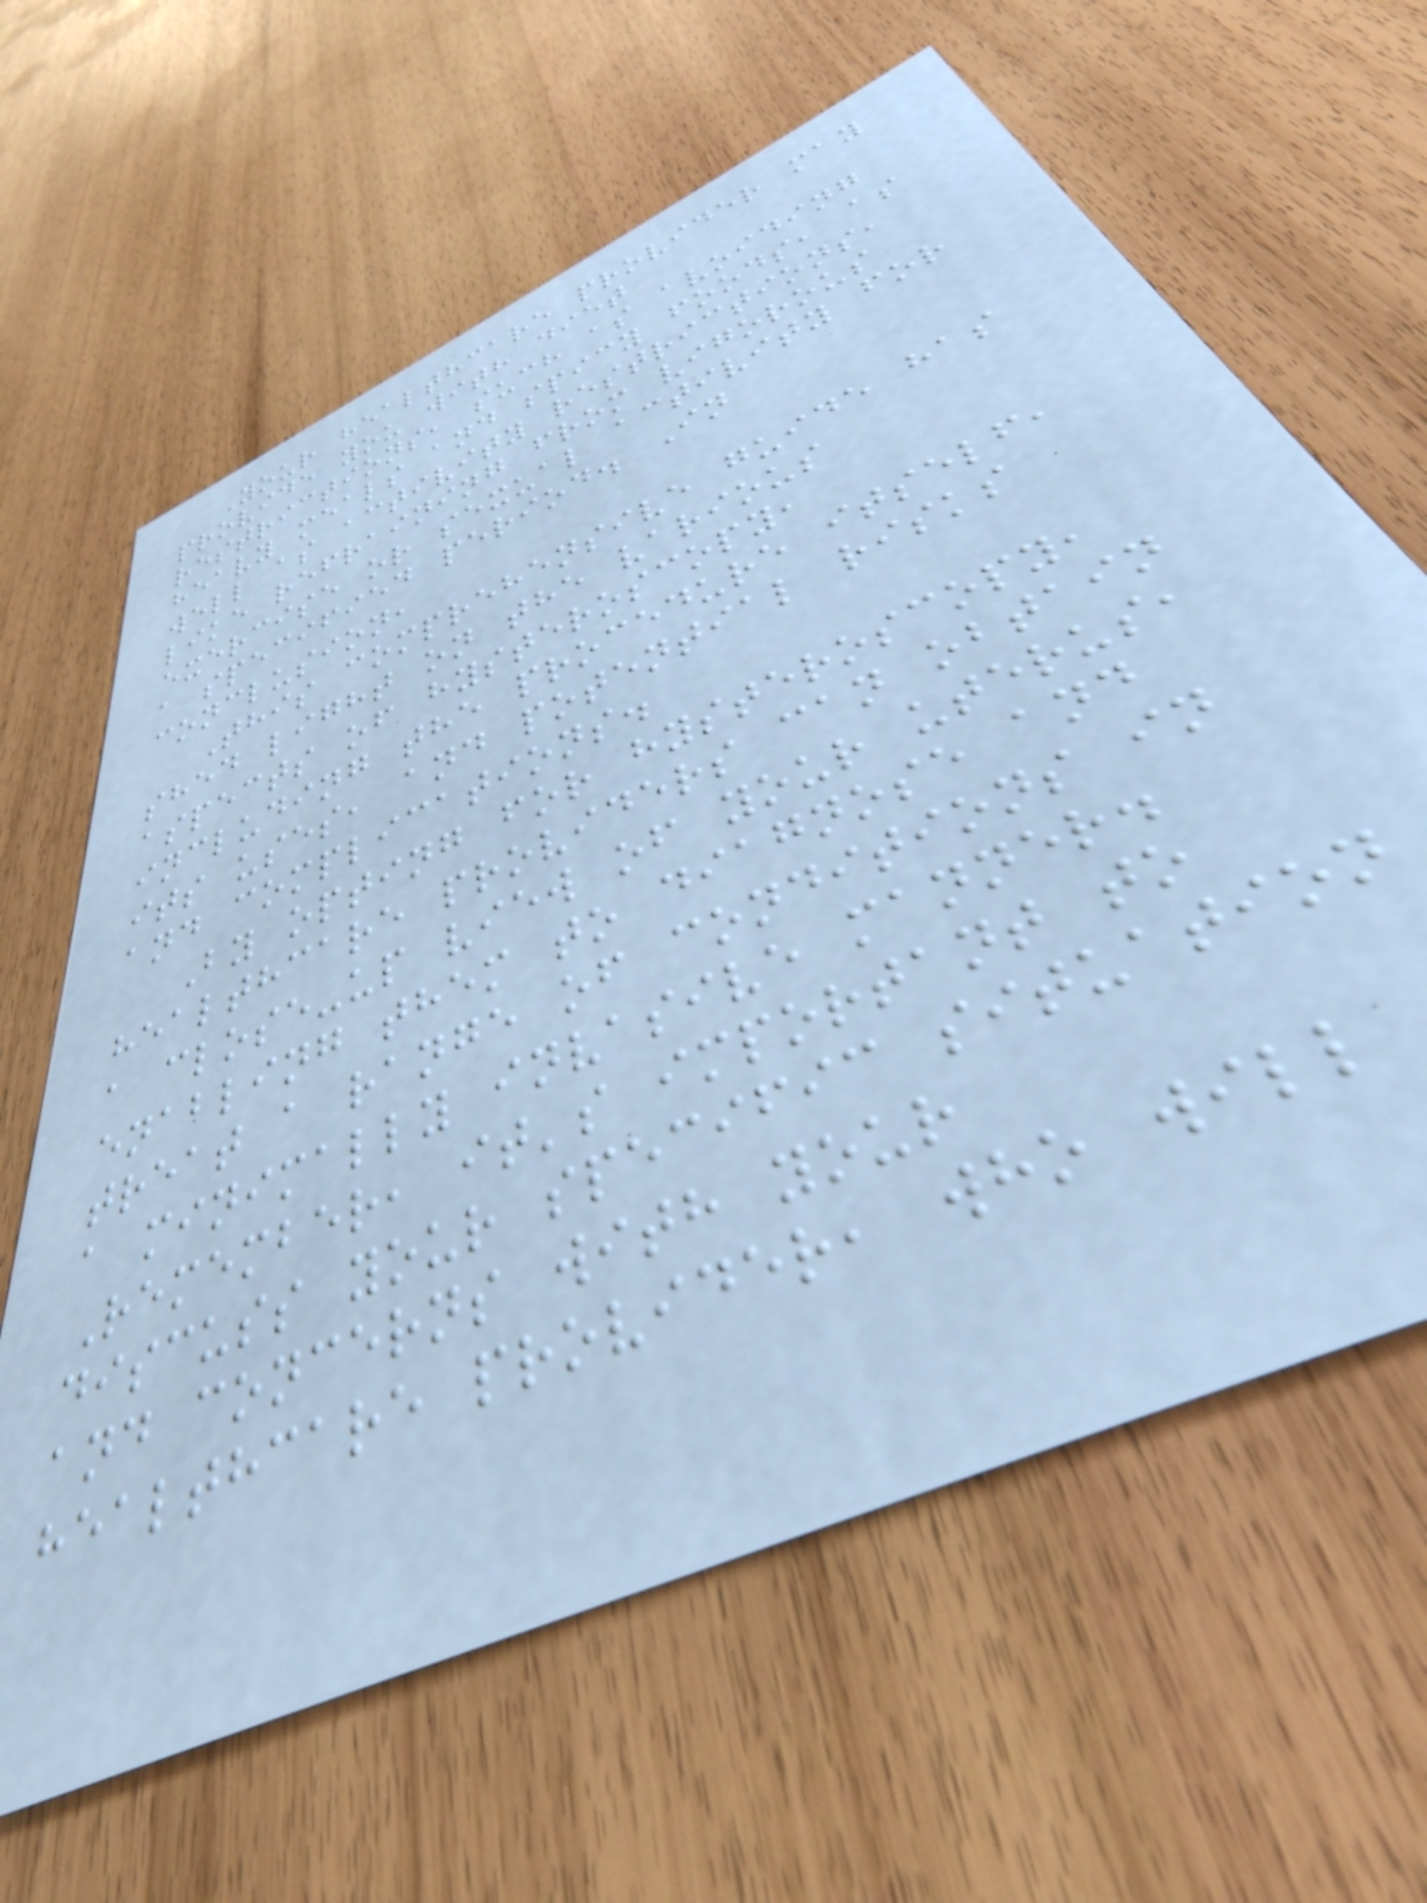Your healthcare provider may
provide you with diet
restrictions, such as avoiding
heavy meals and spicy foods, as
well as activity restrictions,
like refraining from vigorous
exercise or sexual activity for
a specified period. In
conclusion,
This comprehensive guide has
shed light on the various
aspects of hysteroscopy,
including the procedure itself,
its uses, and potential risks
and complications.
By opting for hysteroscopy,
healthcare providers can obtain
a close-up view of your uterus,
enabling them to diagnose and
treat a range of conditions in
a minimally invasive manner.
Remember, it's important to
discuss your specific situation
and concerns with your
healthcare provider, who will
